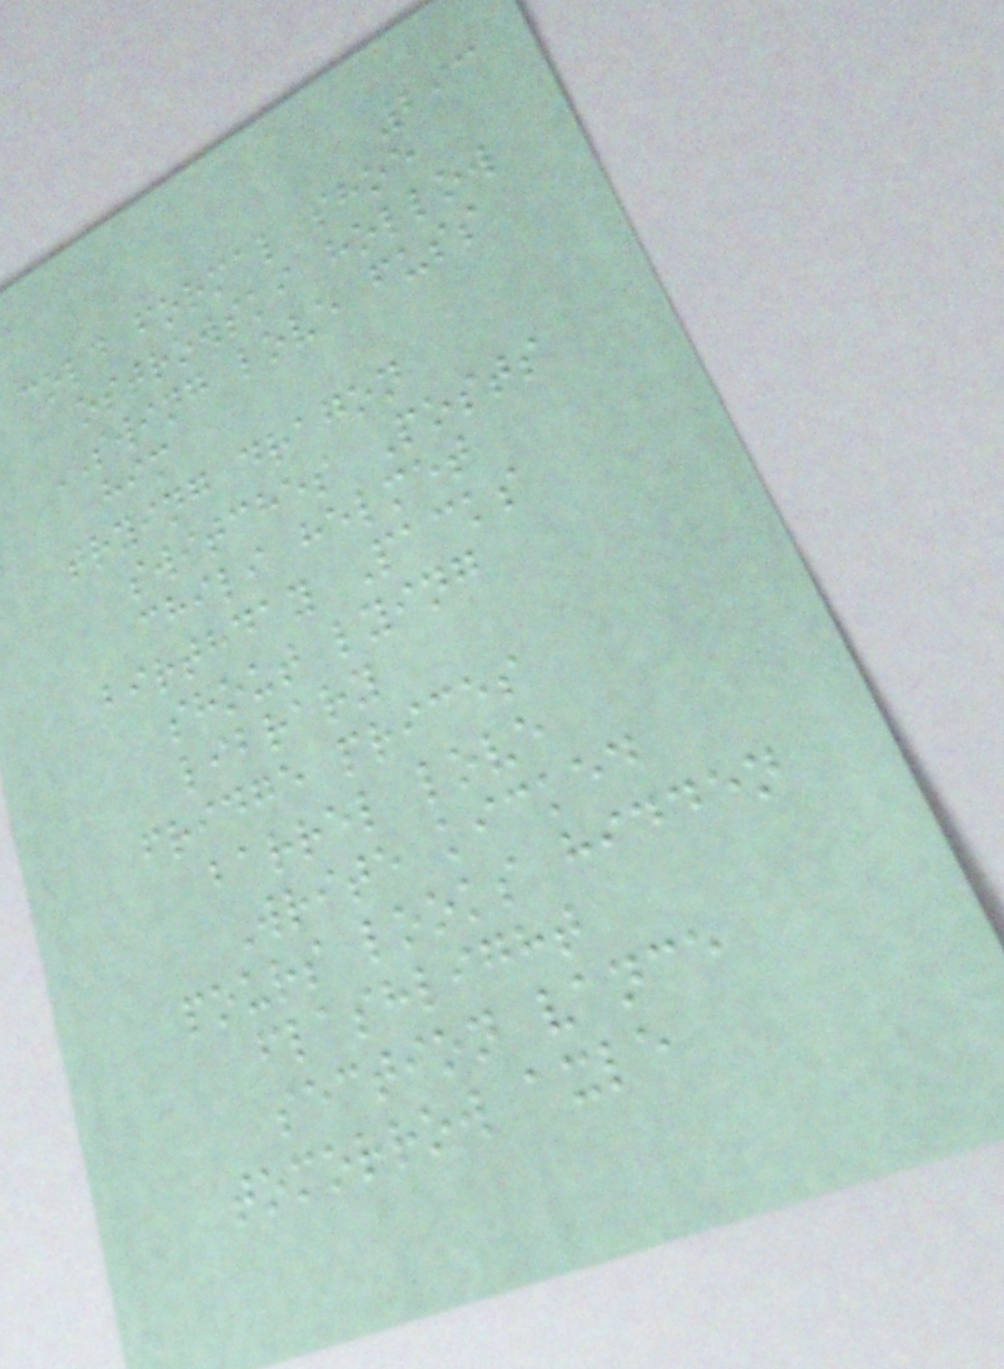293
cold formal shoe
ostrowski hollow
SWING love fuss
him
trying dragon
switches Posts
chili helmet
birthday Packs
shout lying
library
fridge prices
barrel love
Write kicked
pours looks hidden
flashlight
section vance
tomorrow axle
